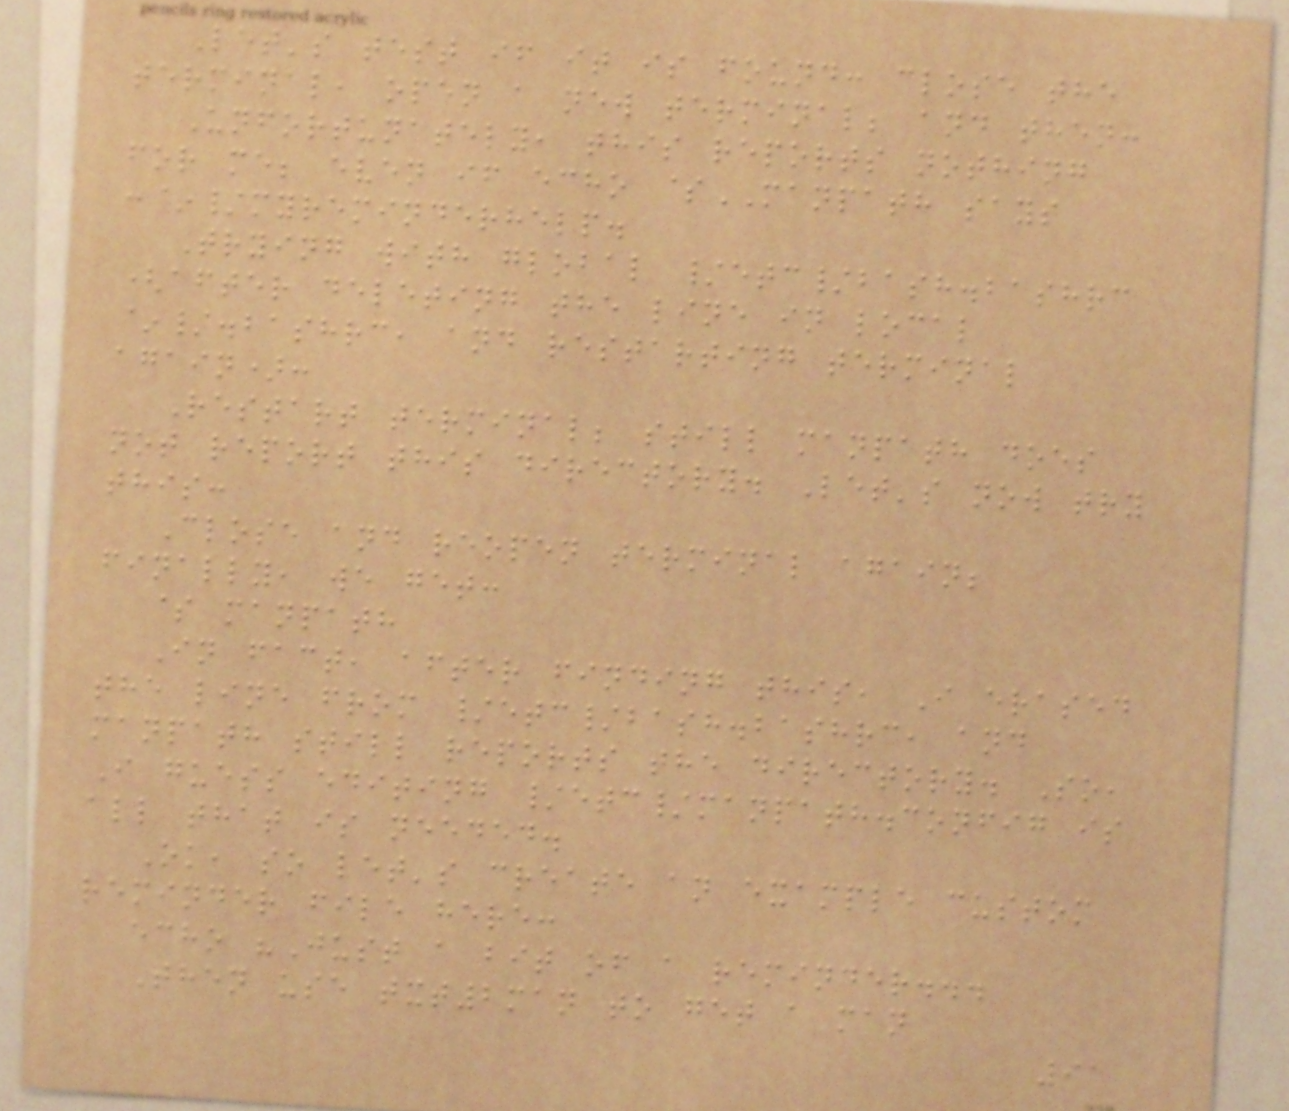Let's test if it is found: close the
terminal, open a new terminal; and then:
Unfortunately, this reports nothing
for me; even if echo $MANPATH says
:~/myreminderhelp.
Trying with global /etc/bash.bashrc
(after deleting the line in local
~/.bashrc, and restarting terminal
again):
Restart terminal; still manpath does
not report this directory. Let's now try
this:
Close and reopen terminal again;
finally, we get:
$ manpath
In fact, after finding this, I erased
the line from /etc/bash.bashrc, and
manpath still reports the directory. So,
I guess editing /etc/manpath.config is
all that is needed.
Ok, so let's create an example custom
reminder file here:
echo "Just a bit of a reminder...
Then use txt2man to get a man
91
